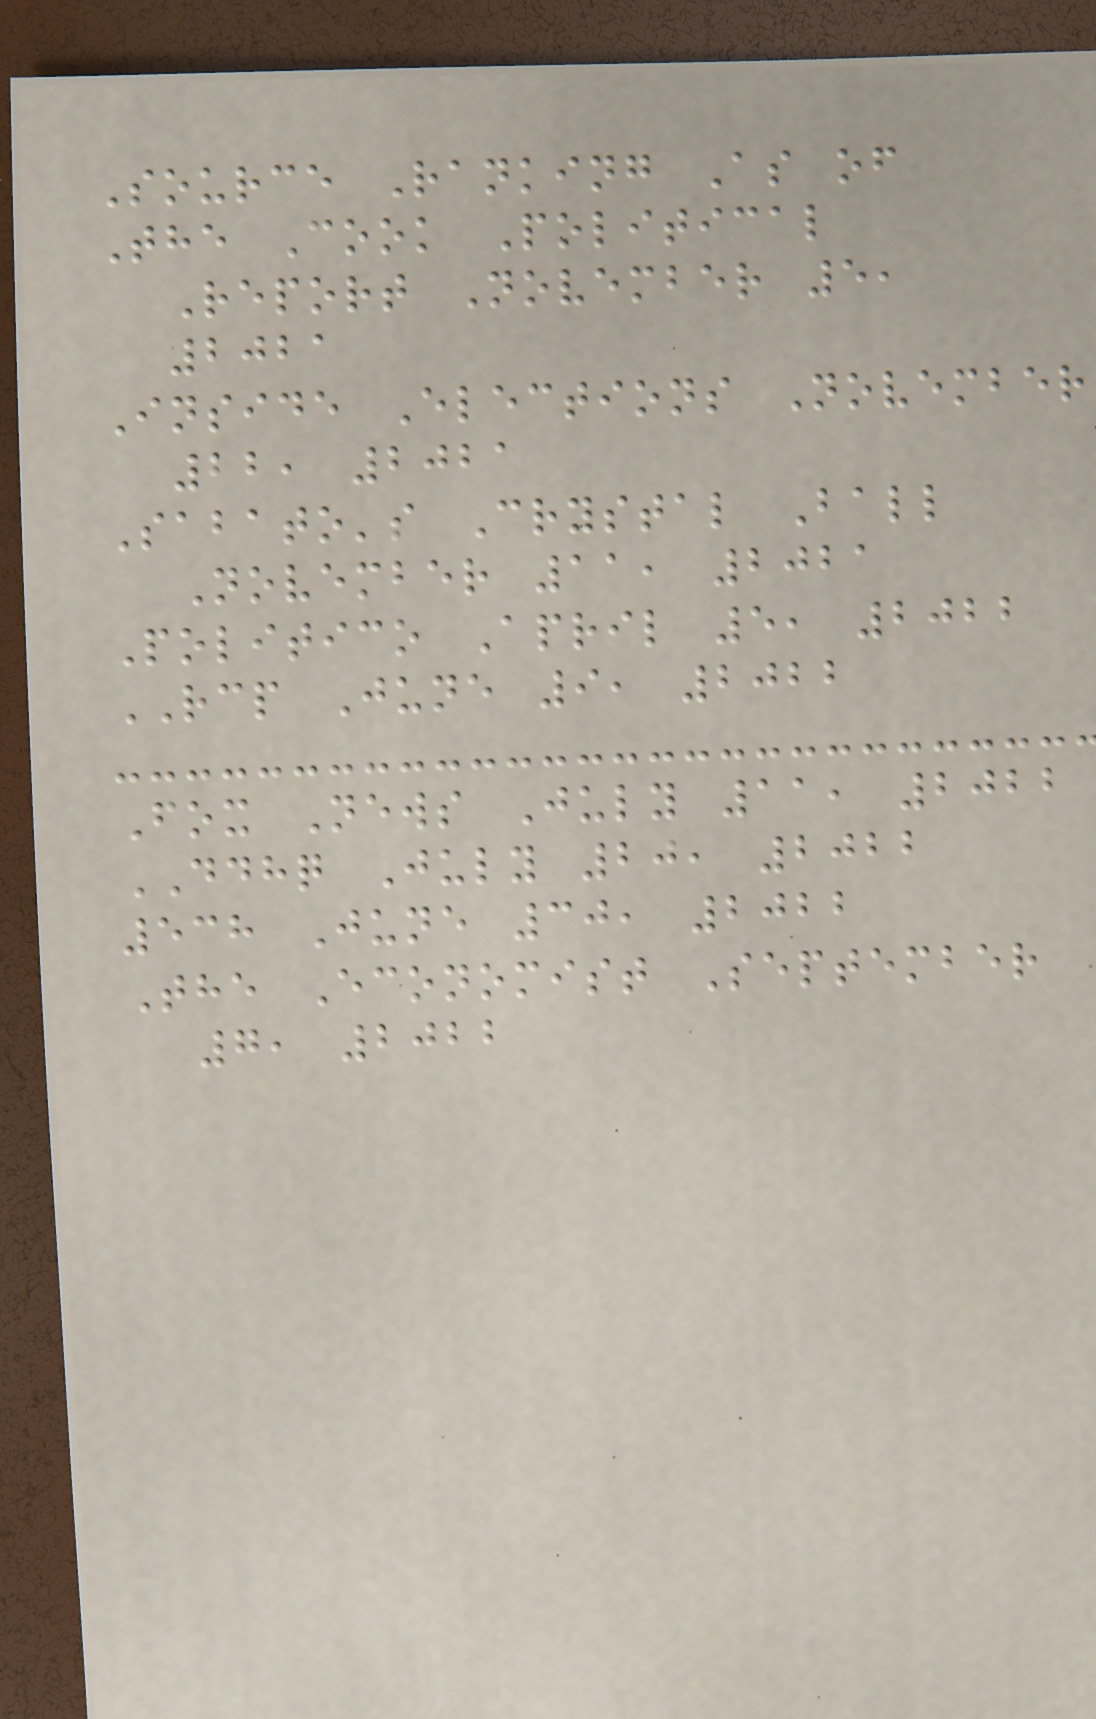Source Ranking As of
The Cook Political
Report November 5,
2021
Inside Elections November
22, 2021
Sabato's Crystal Ball
November 11, 2021
Politico April 5, 2022
RCP June 9, 2022
Fox News July 11, 2022
DDHQ July 20, 2022
538 June 30, 2022
The Economist September
7, 2022
